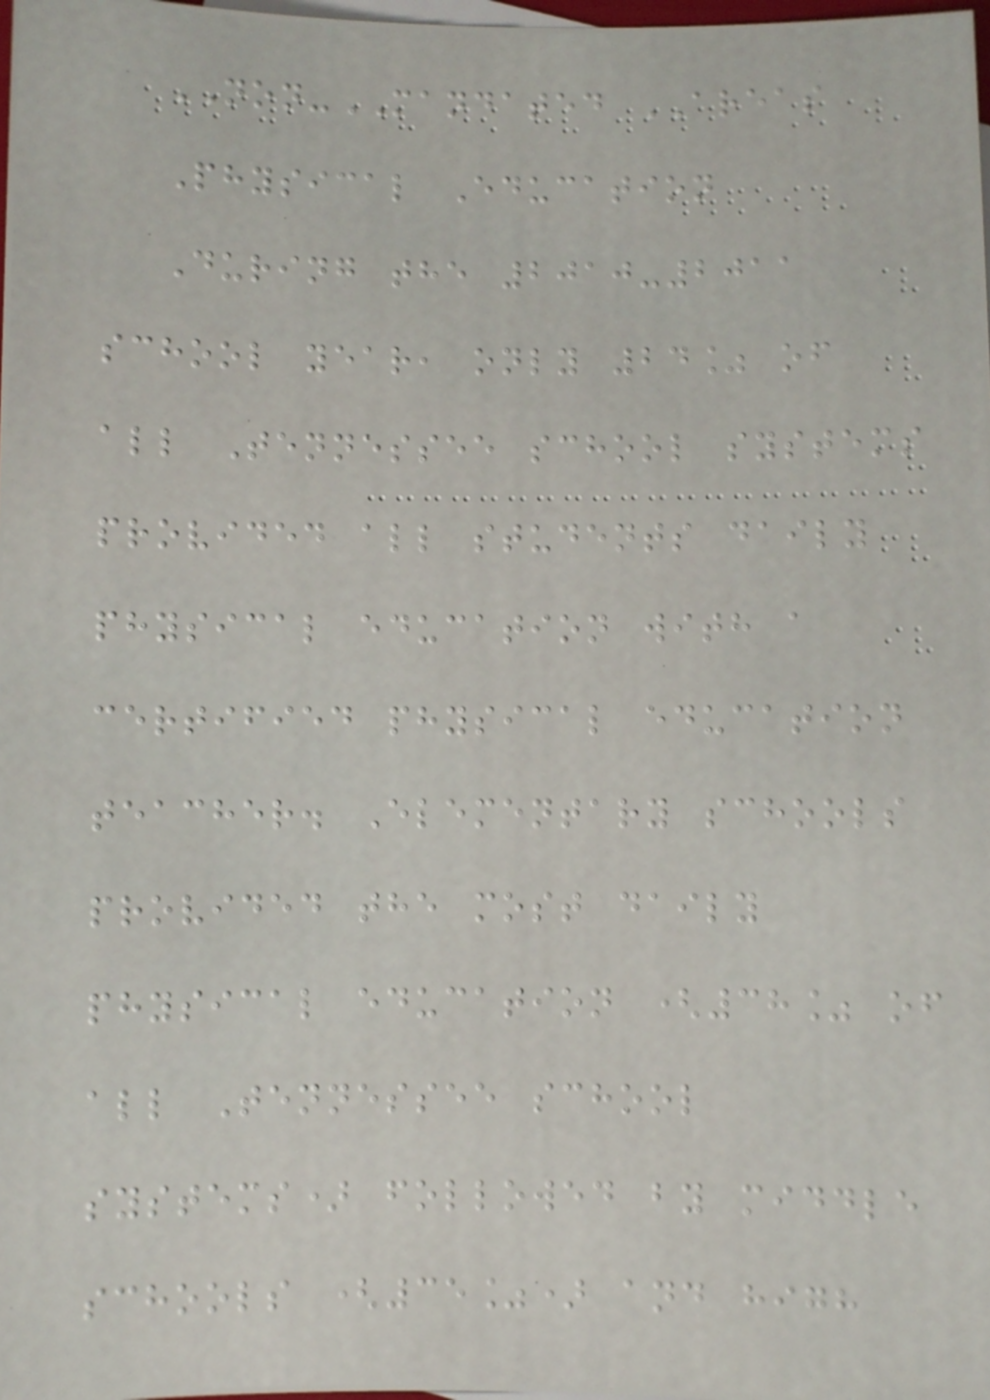NON-MANDATED AREAS
Physical Education
During the 2010-2011
school year, only 24% of
all Tennessee school systems
provided all students daily
physical education with a
certified physical education
teacher. Elementary schools
provided the most daily
physical education (38% of
all Tennessee school
systems) followed by middle
schools (35%) and high
